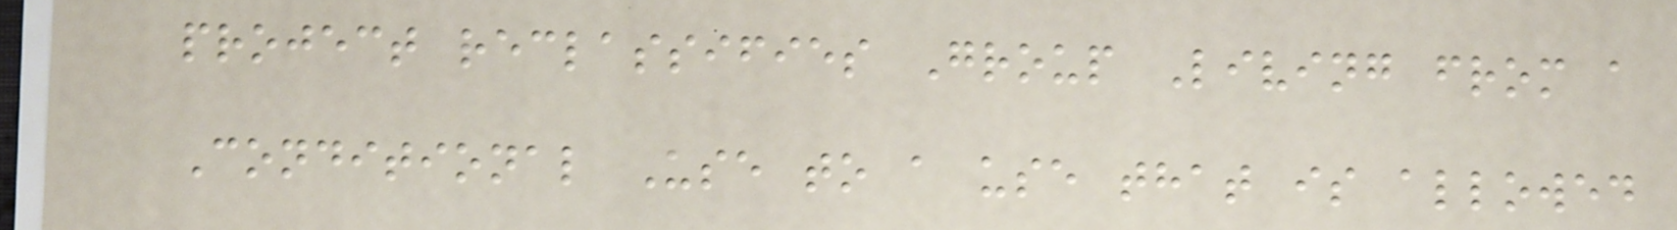project reclassifies Group Living from a
Conditional Use to a use that is allowed
